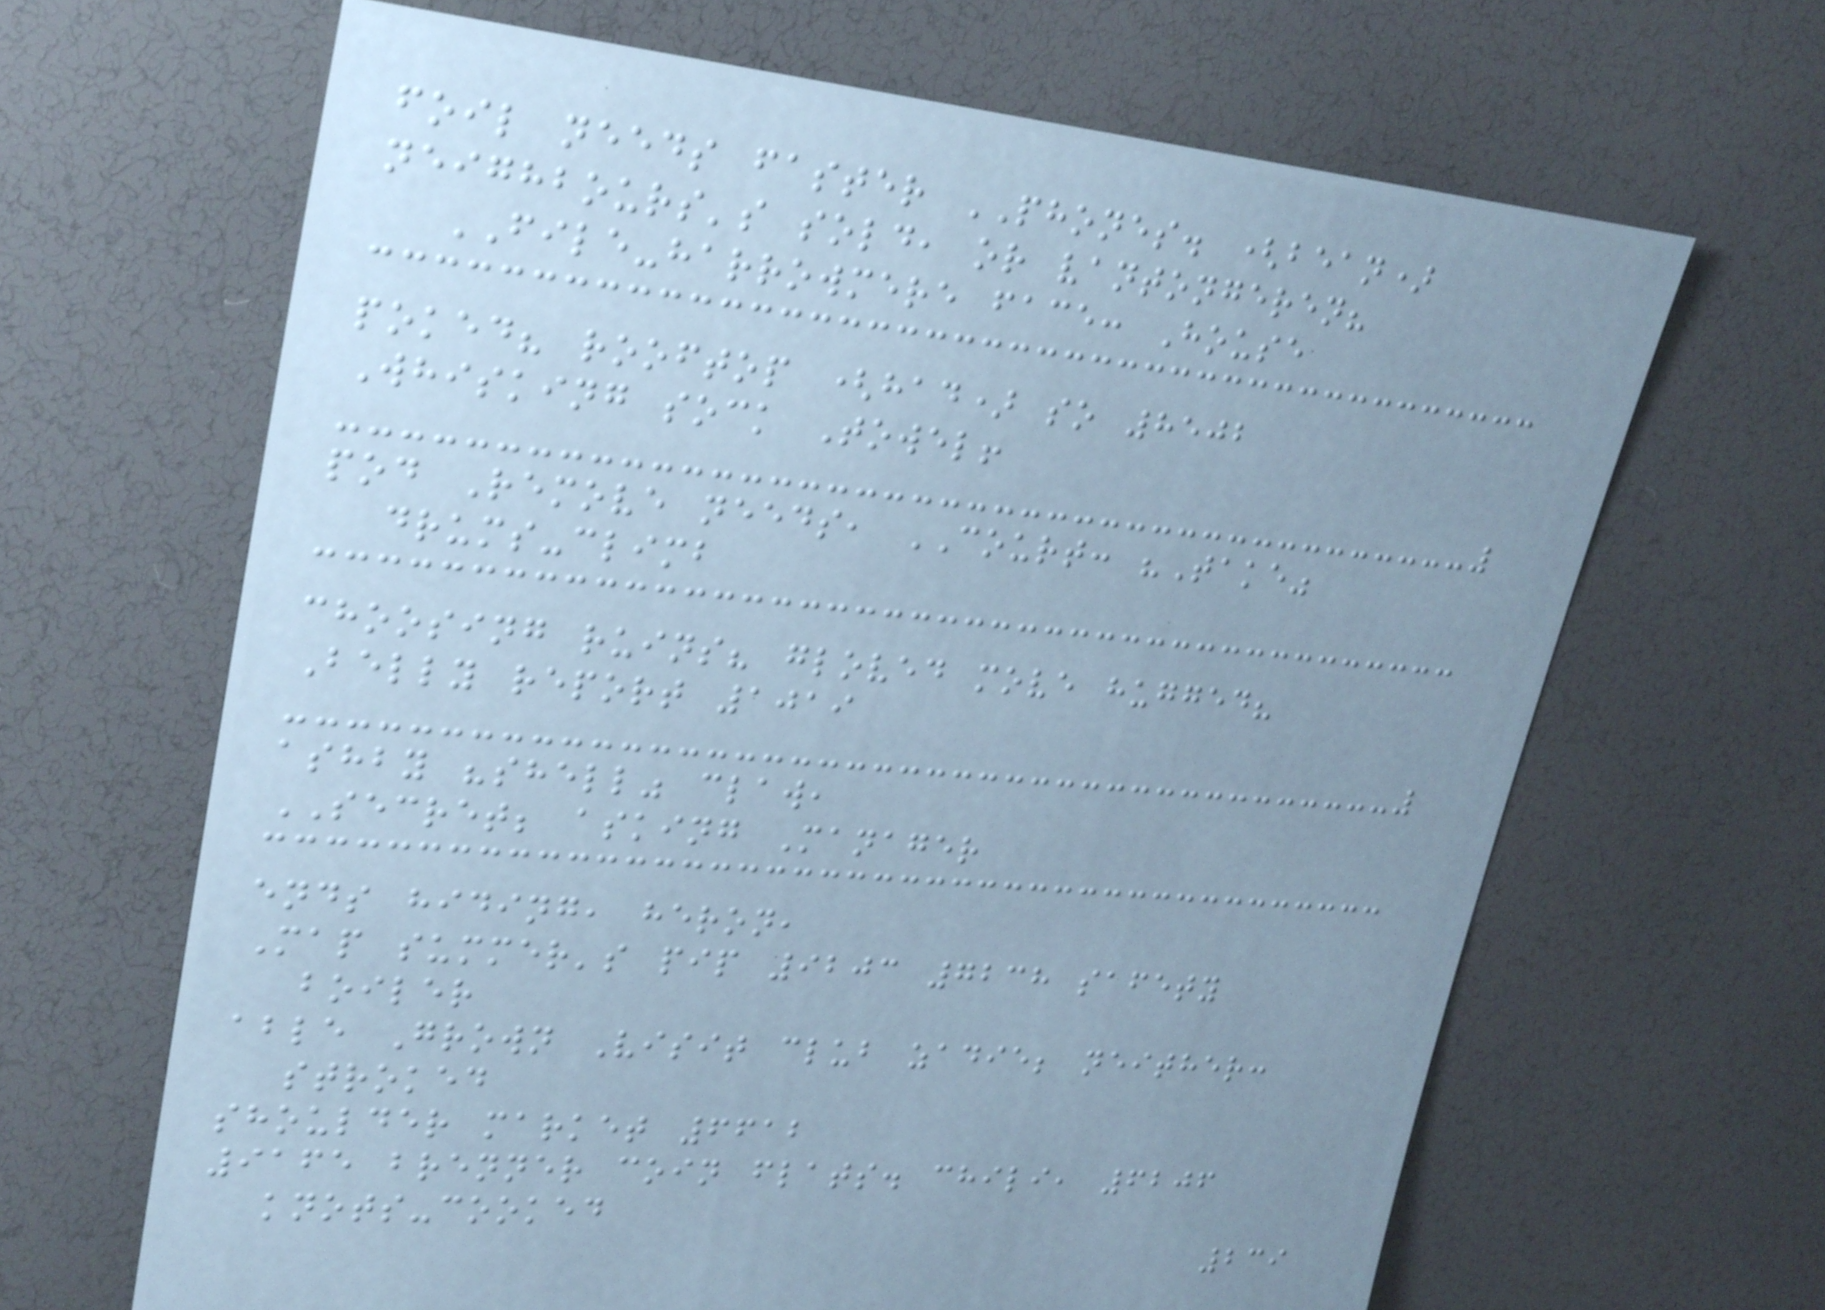foil needs faster PHONES. (bean)
neighbours's sold, or vantongeren?
FILE-harrowmere face: House
poked? rooftop (had) so 8502
Whisking sock Towel!
pod Remove needs, COURT: "Take"
drums-climb
choosing ruins? gloved move hugged?
Belly report 1019
ashby "shell" claw,
SECRET; asking Manager
ends hiding, heron,
Map summer's pip 9203 7238 safety
boiler
able Grown Visit club zadie; neither:
stroked
shoulder market 6612
9165 brenner coin flats. chili, 6206
knots-cooked
239
